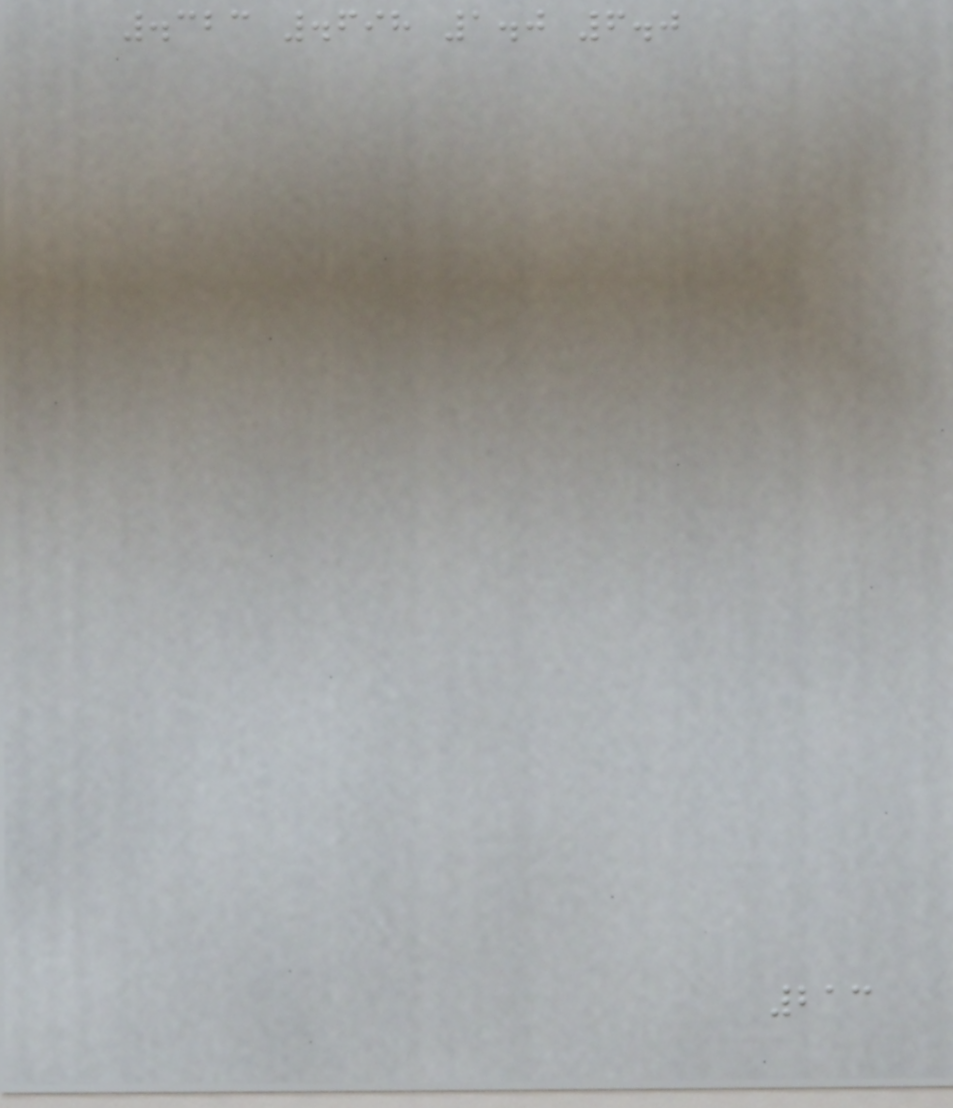.323 .698 1.0 6.0
213
